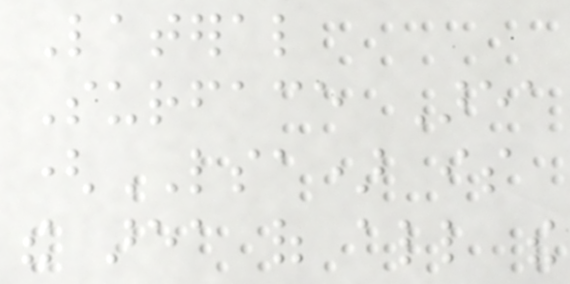Lateral
Surface Area
(LSA) is
the area of all the
